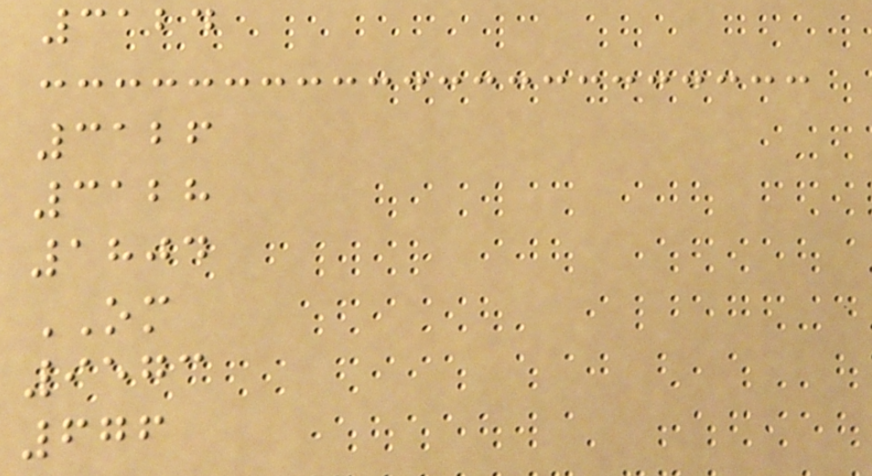3124
3126
3128
1804
OM
9573
676
